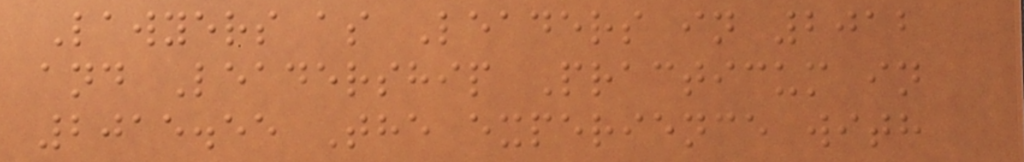Lawyers as Leaders in 2012
and Leadership Practicum in
2015.55 The experience with
